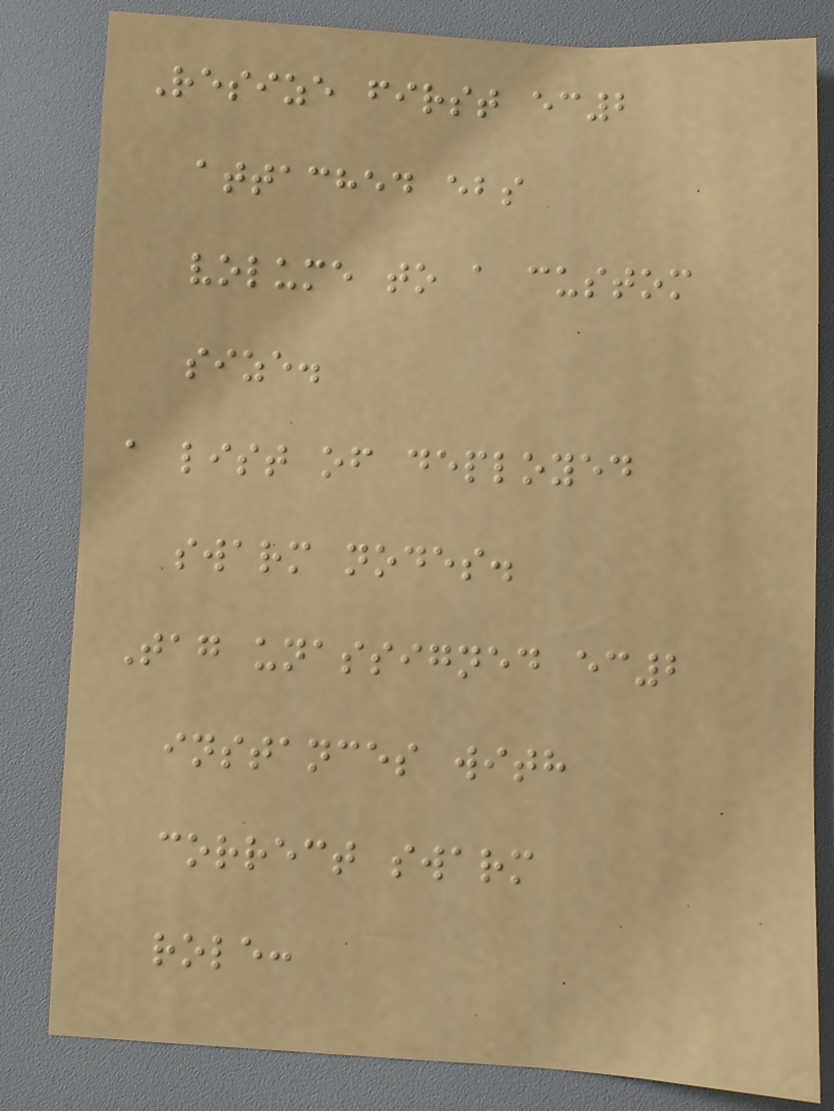Resize first ec2
attached ebs
volume to a custom
size.
a list of deployed
swarm nodes.
Tag unassigned ec2
instances with
correct swarm
role:
